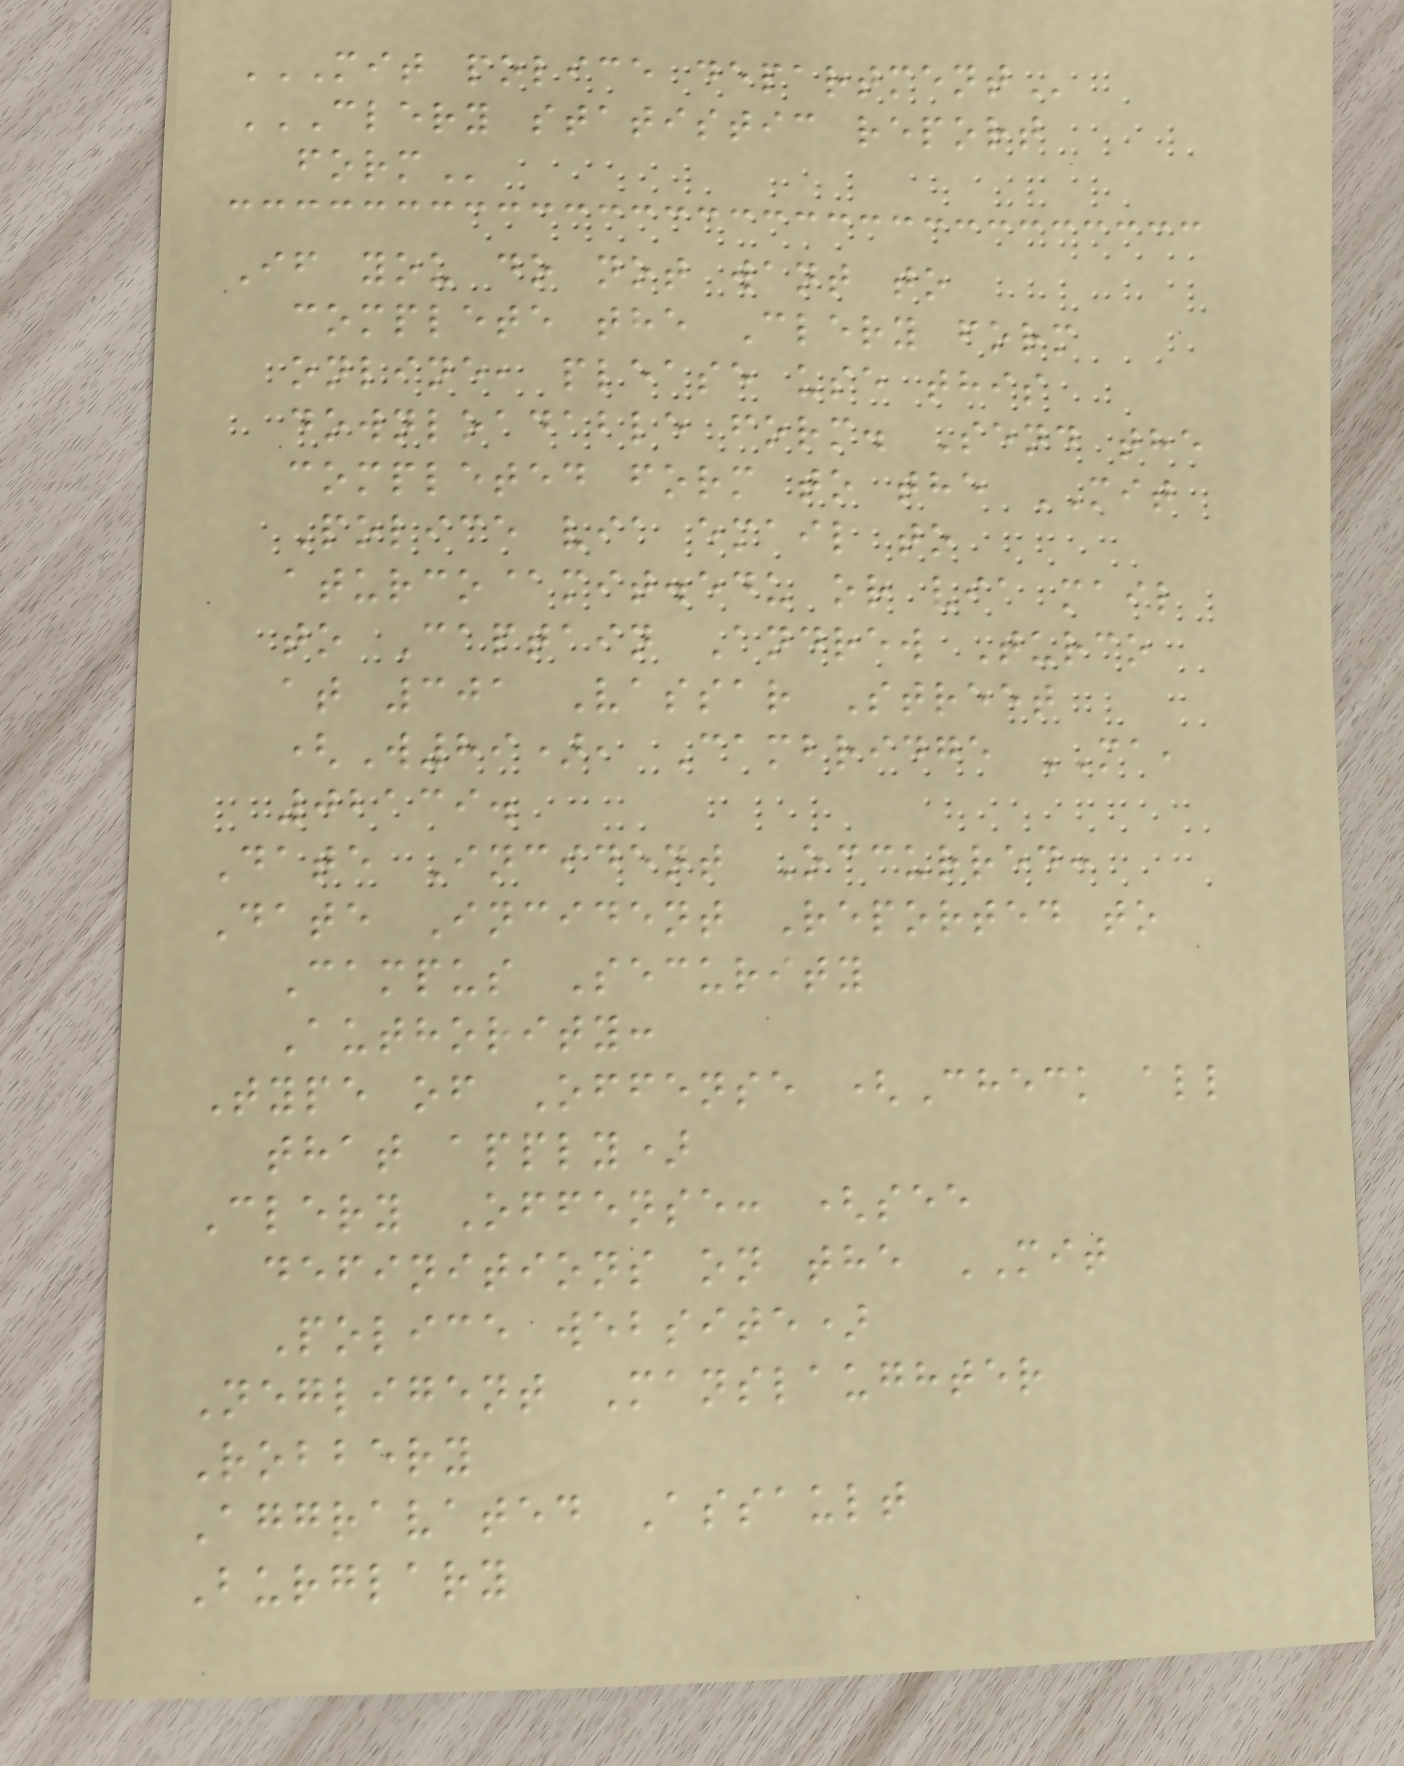MIT POLICE DEPARTMENT
CLERY STATISTIC REPORT
FORM
If you do not want to
complete the Clery form
online, please use this
downloadable form. Send the
completed form to the MIT
Police via email to
aturco@mit.edu or via mail
to Captain Andrew Turco
at 301 Vassar Street
(W89), Cambridge MA,
02139.
Date Incident Occurred:
Date Incident Reported to
Campus Security
Authority:
Type of Offense (Check all
that apply)
Clery Offense: (see
definitions on the MIT
Police website)
Negligent Manslaughter
Robbery
Aggravated Assault
Burglary
